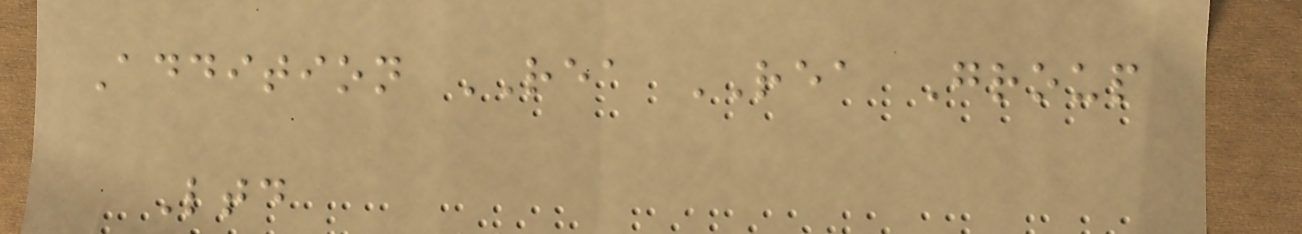Addition REA REA Group
Ltd
